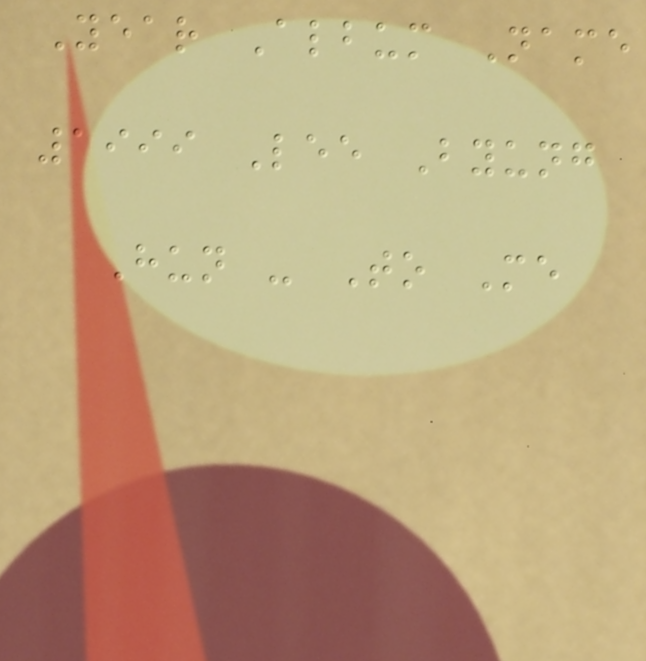Year Album Name
1999 Lee Byung
Hun - To Me
